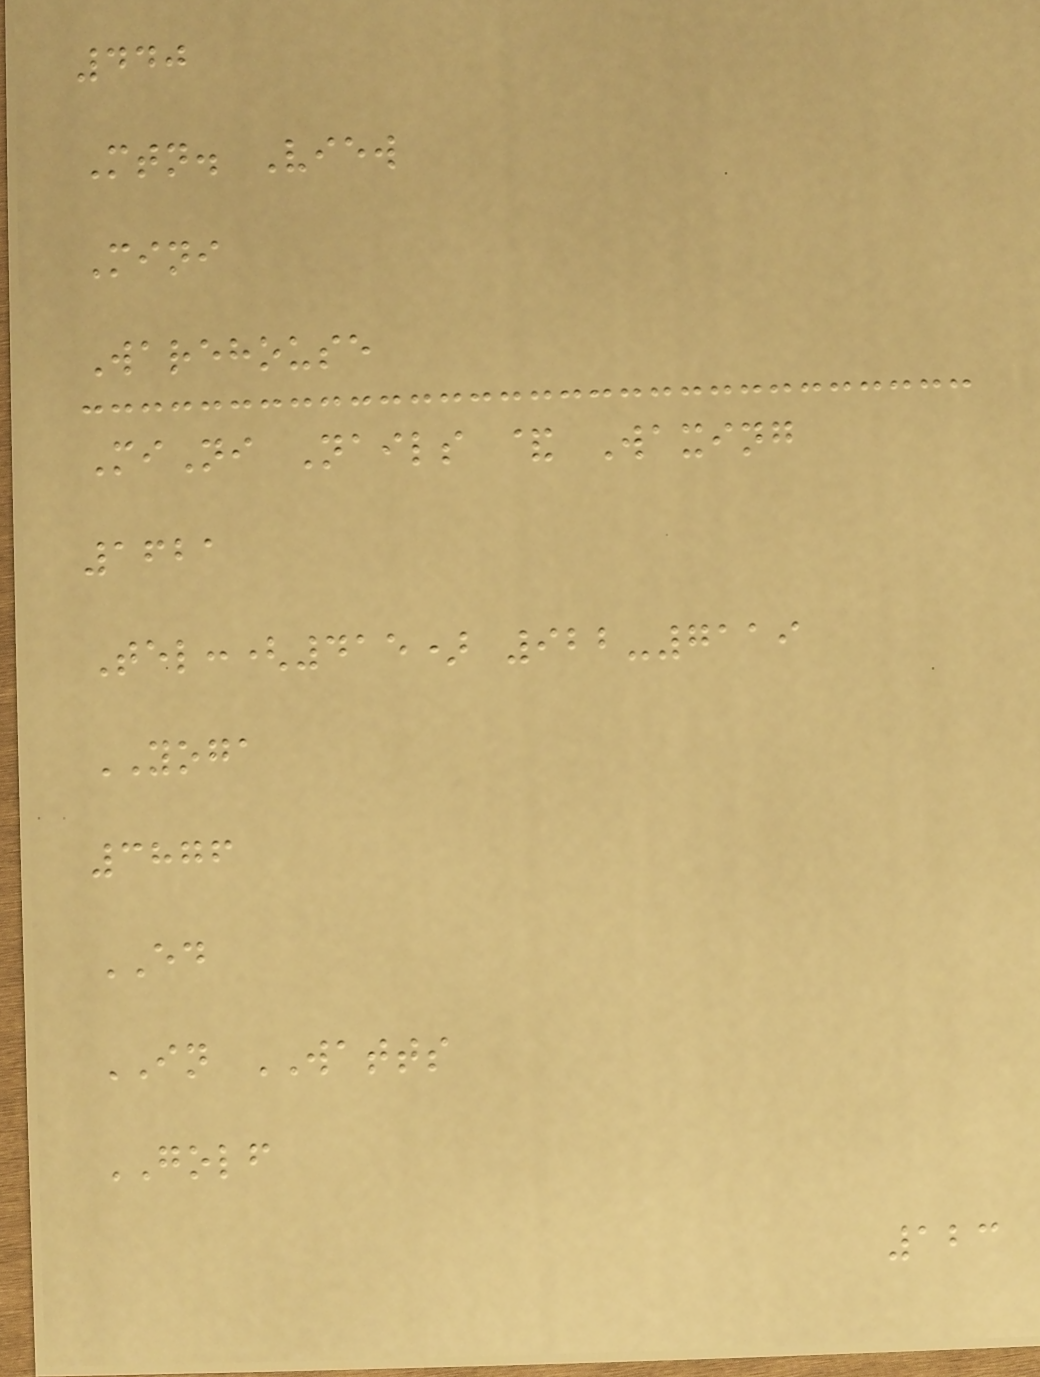440
Mtn. View
Mini
Warehouse
MiNi Nails & Waxing
1621
Tel:(415) 922-7119
YOGA
3876
ED
IN WATTS
GOLF
123
